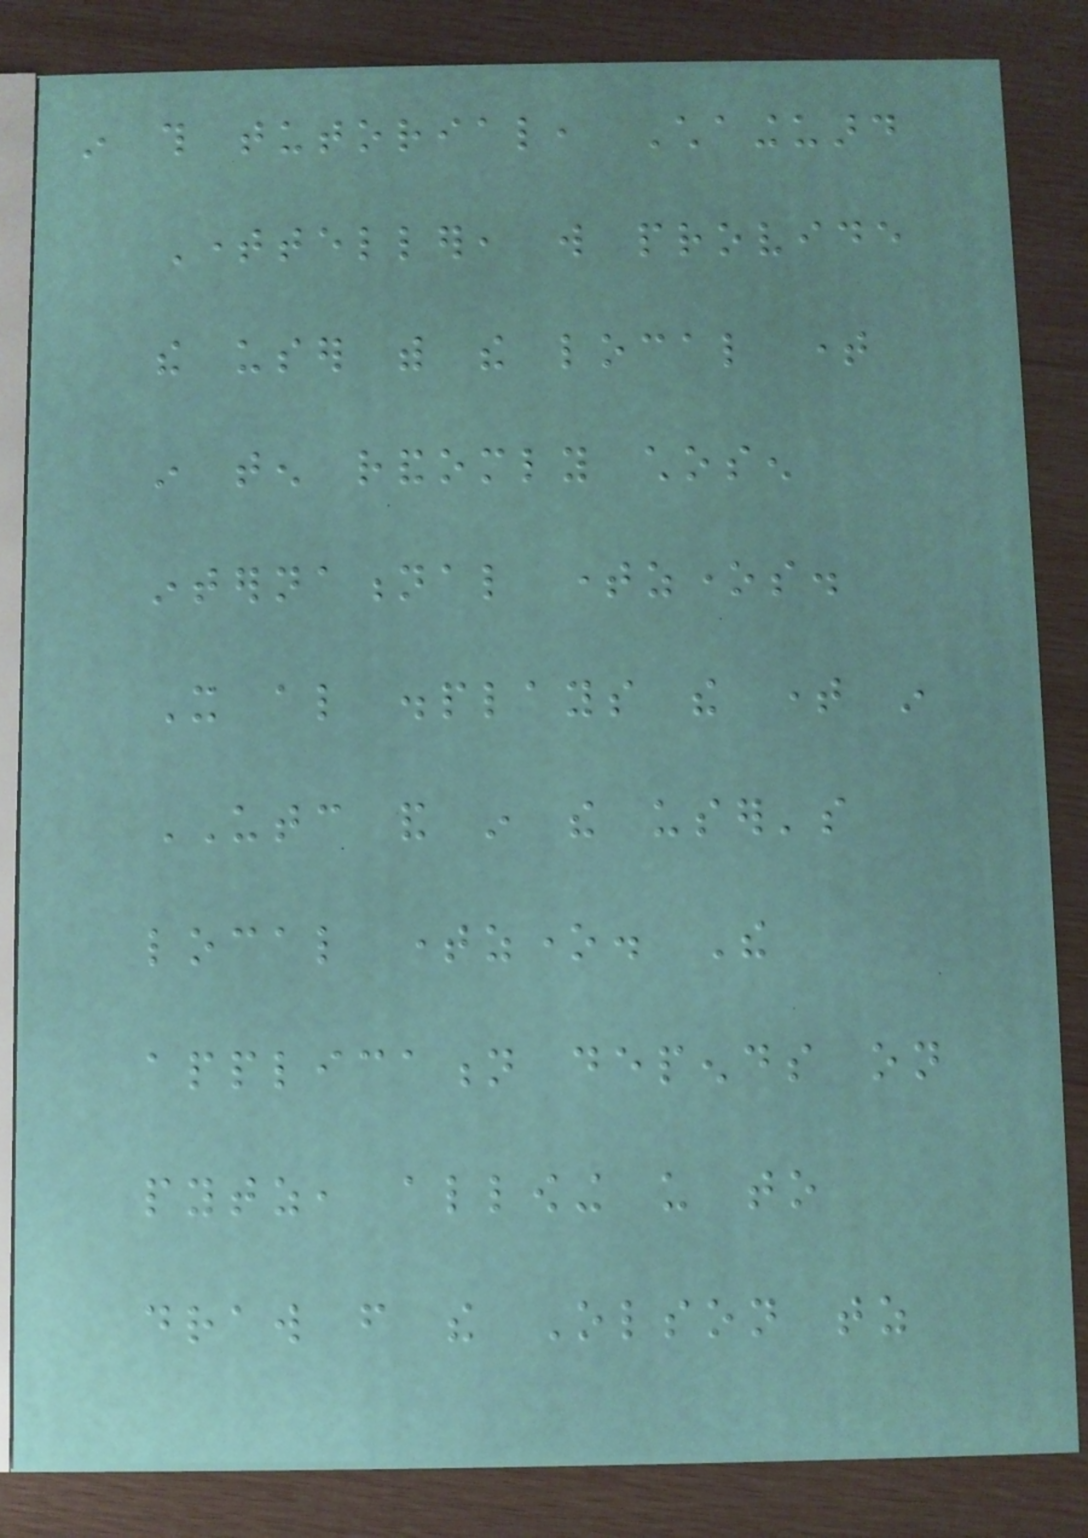in this tutorial, Chainguard
Timeteller, will provide
the user with the local time
in ten randomly chosen
international timezones.
It also displays the time in
UTC and in the user's
local timezone. The
application depends on
pytz, allowing us to
draw from the Olson tz
